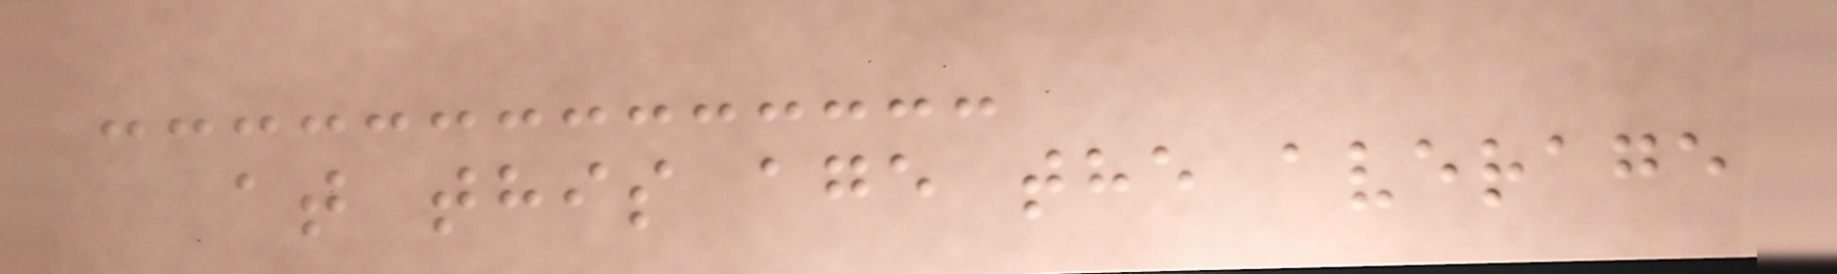at this age the average
